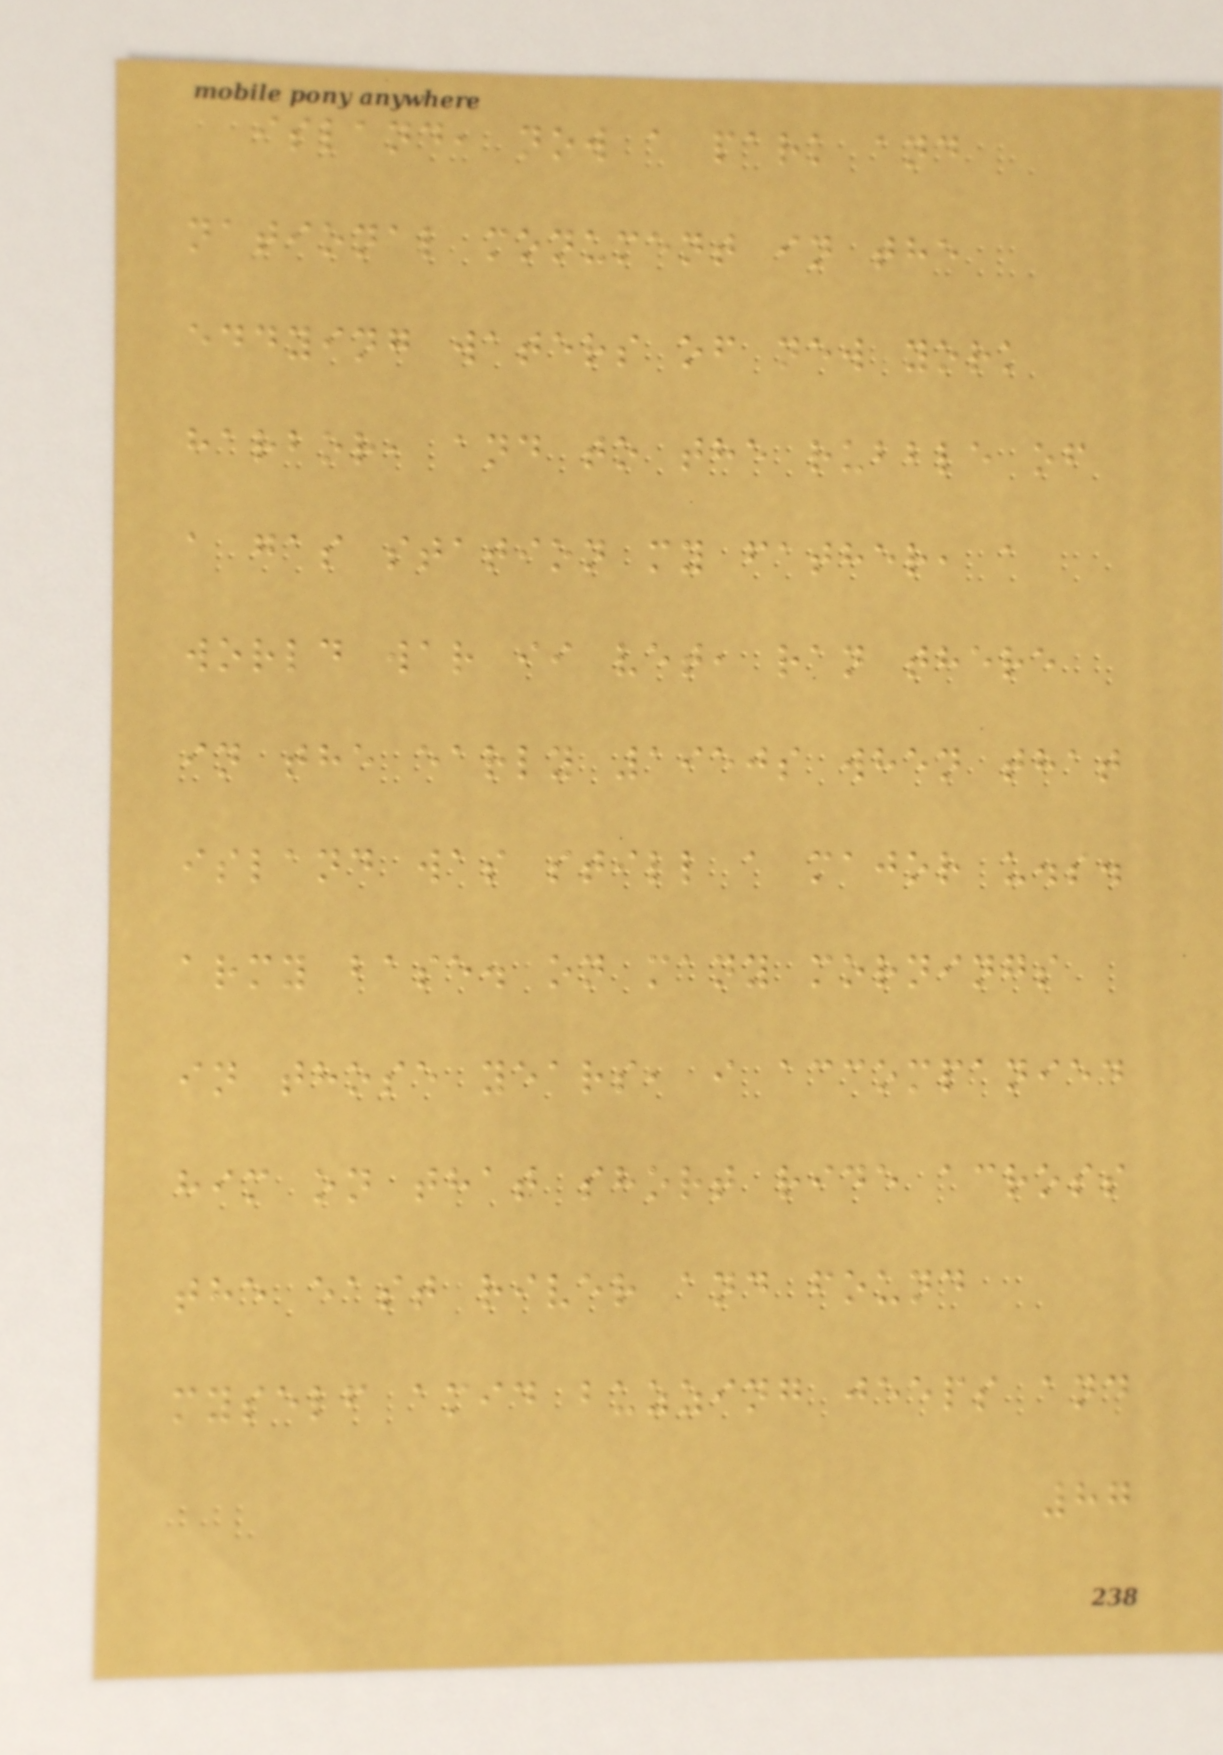island, now a park and
national monument in the
eddying waters of new york
harbor, and to the rubble of
a gas station my father, a
world war ii vet, ran there
in the early 1950s when that
island was still a major u.s.
army base. on many mornings
in those years, i accompanied
him on that short ride across
the east river and found
myself amid buzzing jeeps and
87
